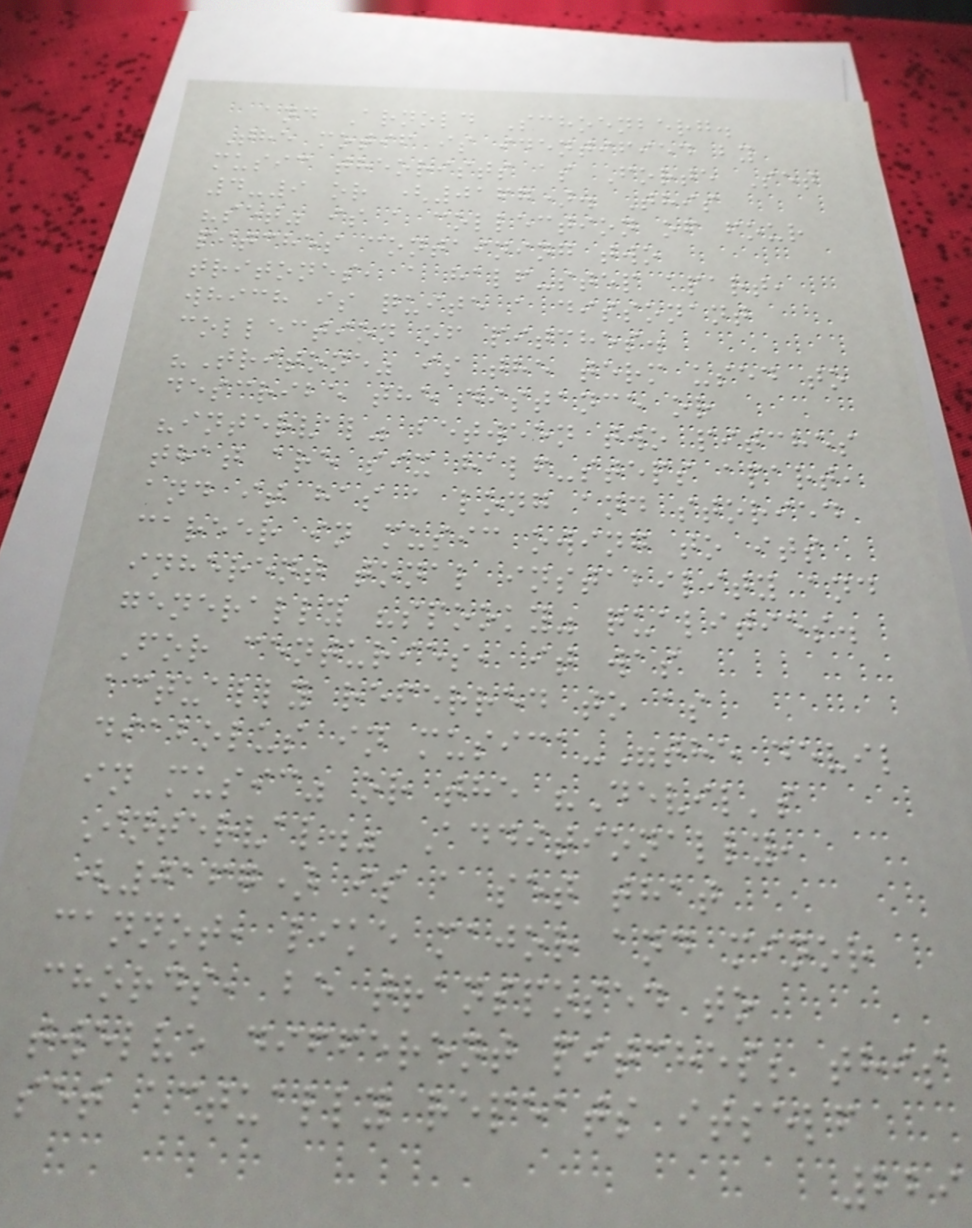and Arnold Schoenberg.
The motif is identified by
music theorists as Forte Set
4-9 or (0167). This
"set" is a collection of four
pitches containing two
tritones, a half-step apart,
which is quite a dissonant
collection of pitches.
"Tritone" is the term used to
describe the distance or
"interval" between two pitches
that are six half-steps apart,
and it has a long and storied
career in music owing to its
inherent tonal instability and
generally "spooky" qualities.
For centuries, it was
actually referred to as
diabolus in musica-"the devil
in music" or the "Devil's
Interval." Additionally,
(0167) is a set that
cannot, like major and minor
chords, be transposed to
twelve different pitches; this
set actually repeats itself
229
